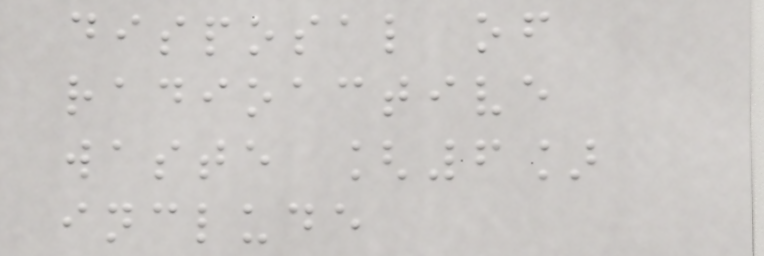disposal of
radioactive
waste [6]
include
